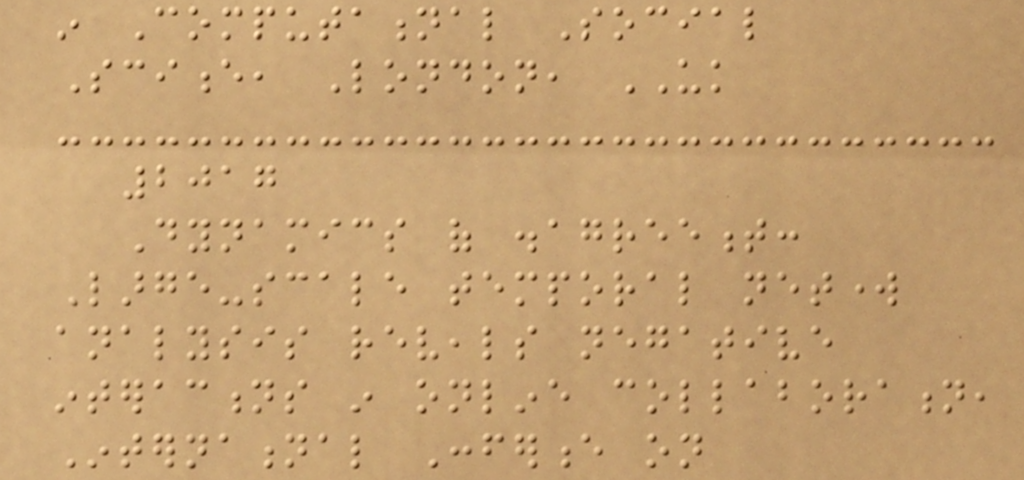in Computational Social
Science, London, UK
2017
Dynamics of disagreement:
Large-scale temporal network
analysis reveals negative
interactions in online collaboration,
International Conference on
